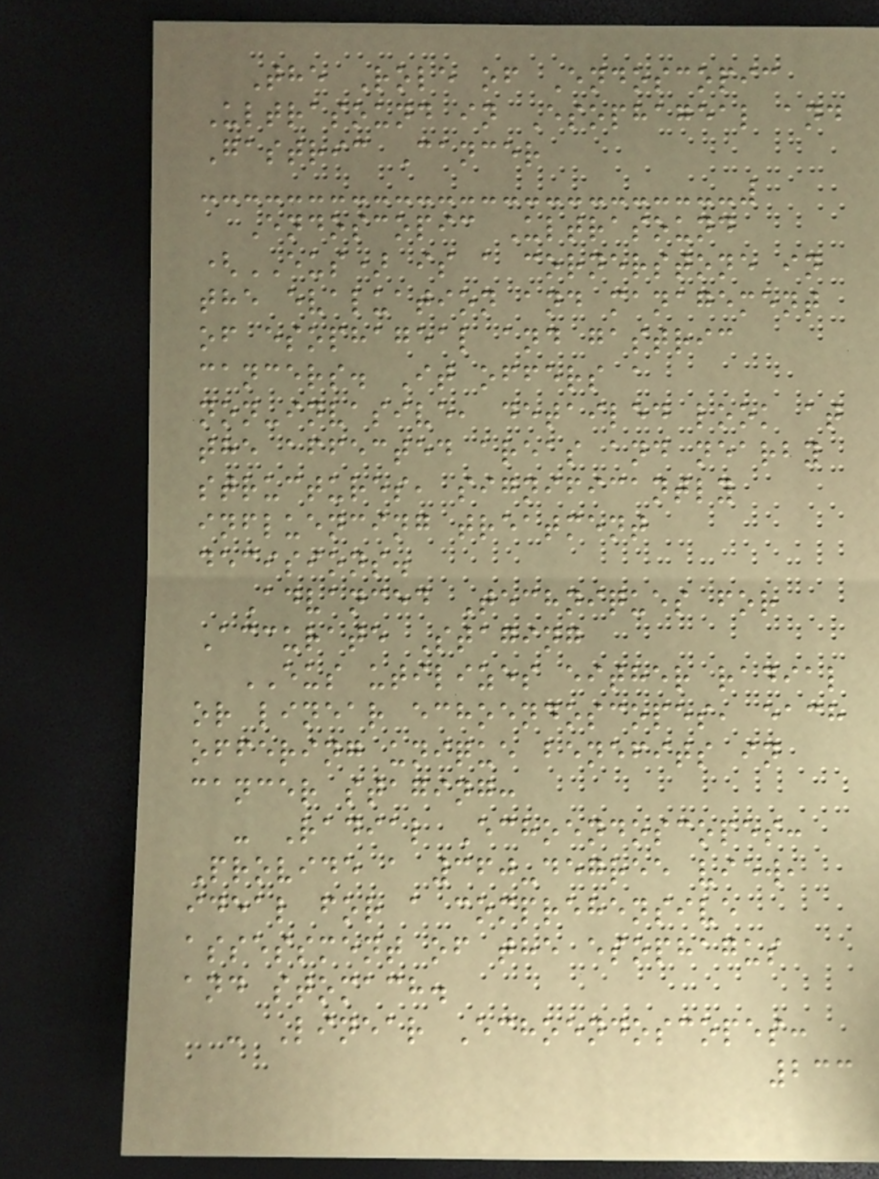The Role of Endoscopic
Ultrasound in Esophageal and
Gastric Cancer
Endoscopic Ultrasound
(EUS) is a cornerstone in
the evaluation and management
of esophageal and gastric
cancers. It offers a
non-invasive, detailed look at
the affected areas and nearby
structures, significantly
influencing treatment
decisions.
Advanced Techniques for
Accurate Staging
EUS utilizes either radial
or linear echoendoscopes, each
offering unique benefits in
cancer staging:
- Radial Echoendoscopes:
Provide a 360-degree view,
ideal for a comprehensive
assessment of the esophagus
and stomach.
- Linear Echoendoscopes:
233
